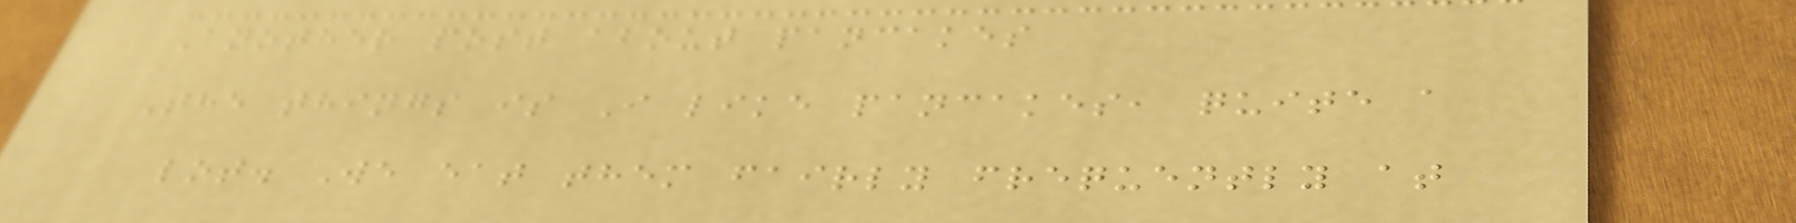Another post about pancakes
The things is I like pancakes, quite a
lot. We eat them fairly frequently at
